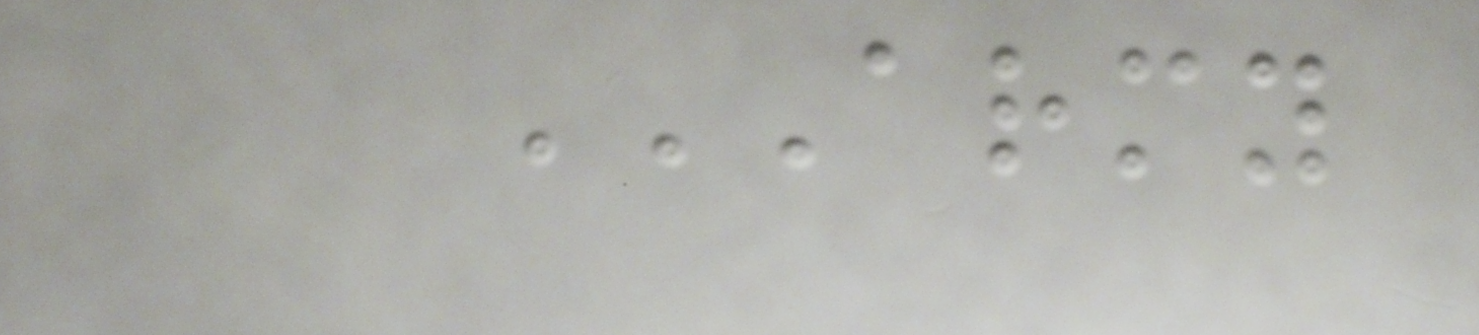ARMY
